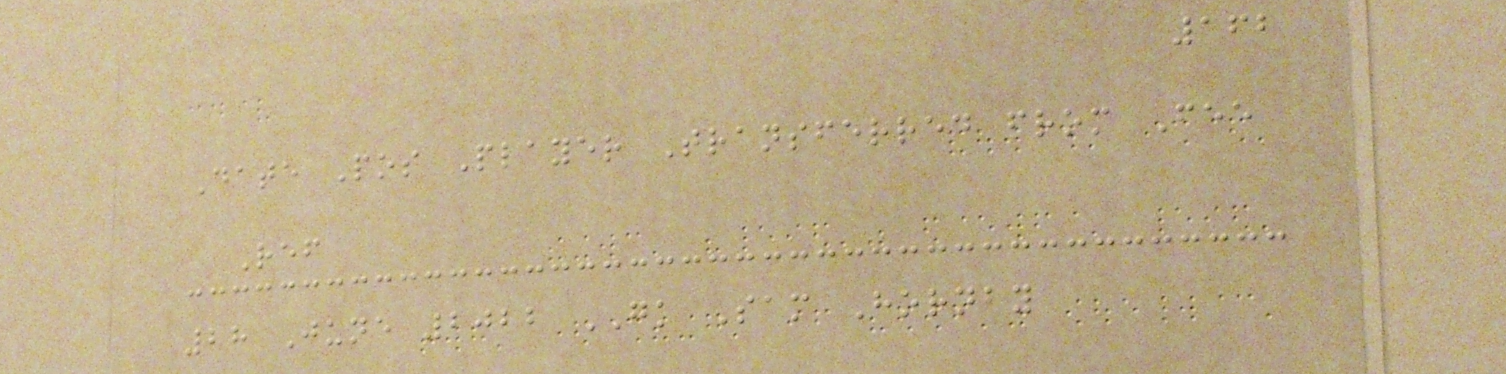162
Date Pos Player Transferred from Fee
Ref
28 June 2022 GK Sam Hornby
